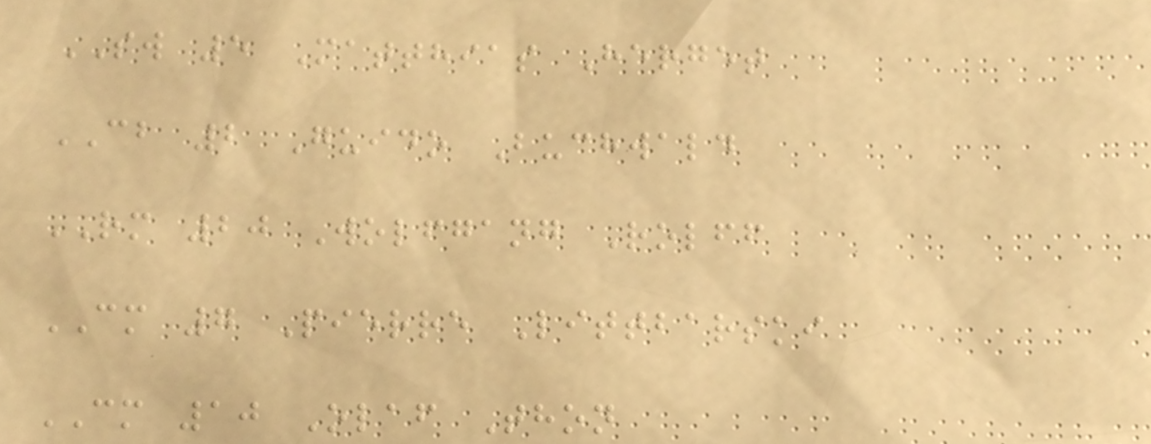SW 5 Matthias Herget
CB 2 Guido Buchwald
RM 20 Wolfgang Rolff
CM 7 Pierre Littbarski
CM 10 Olaf Thon
